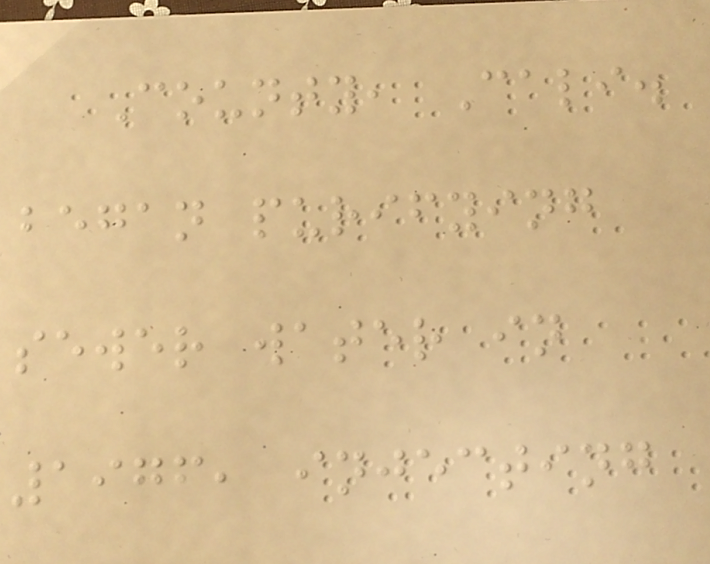County, Cali.
began purifying
sewer water in
1976, injecting
